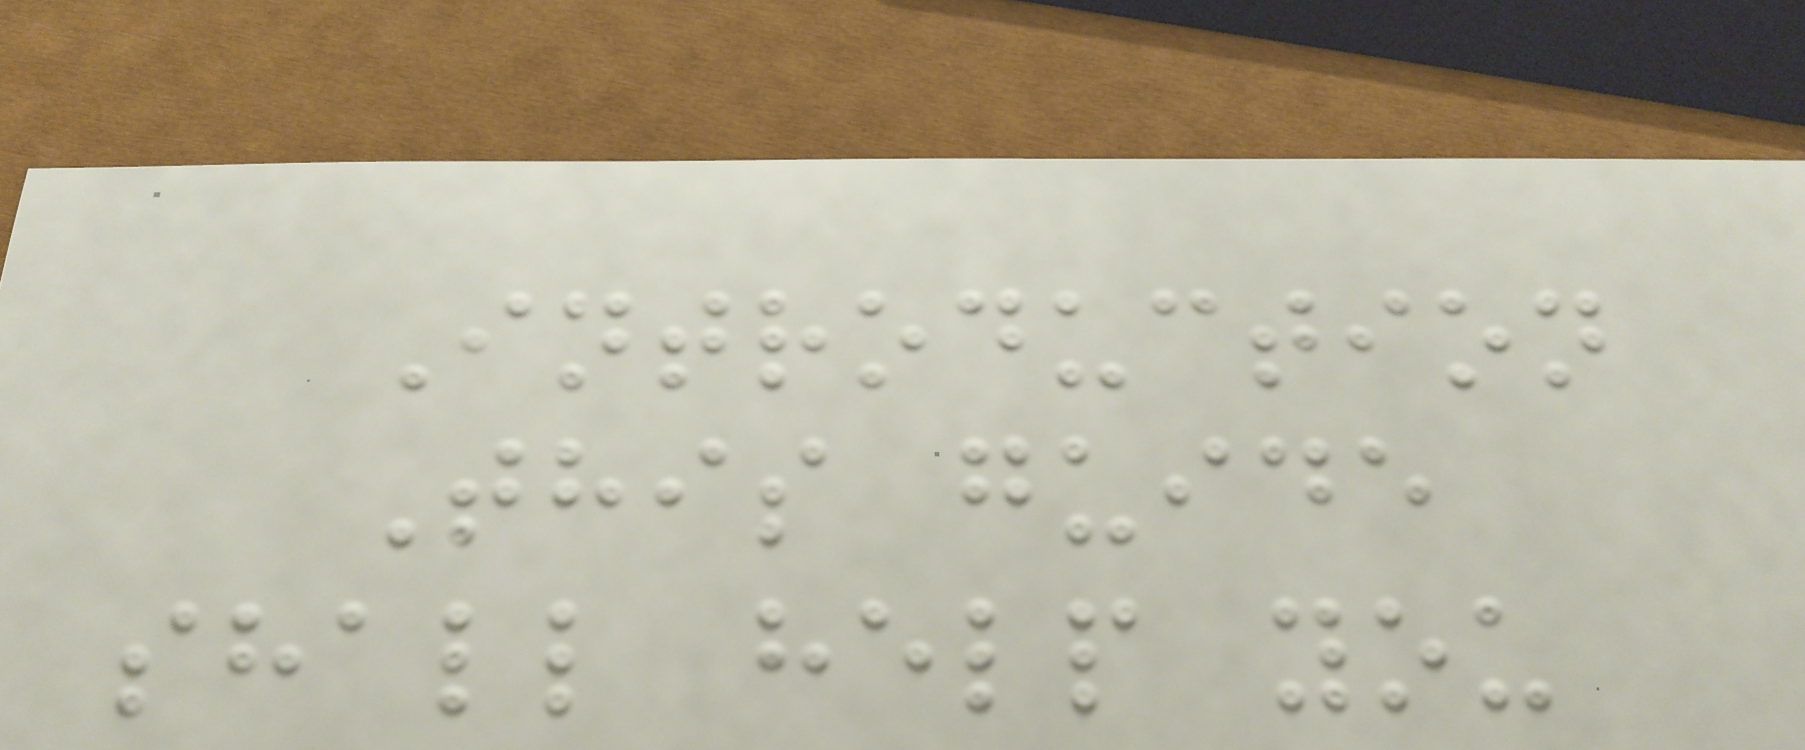Introduction
This guide
shall help you
